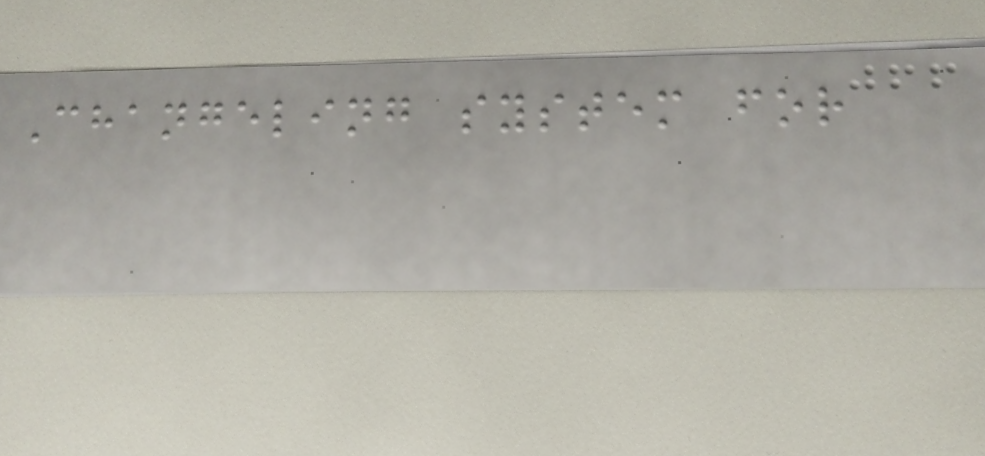Changeling system for
